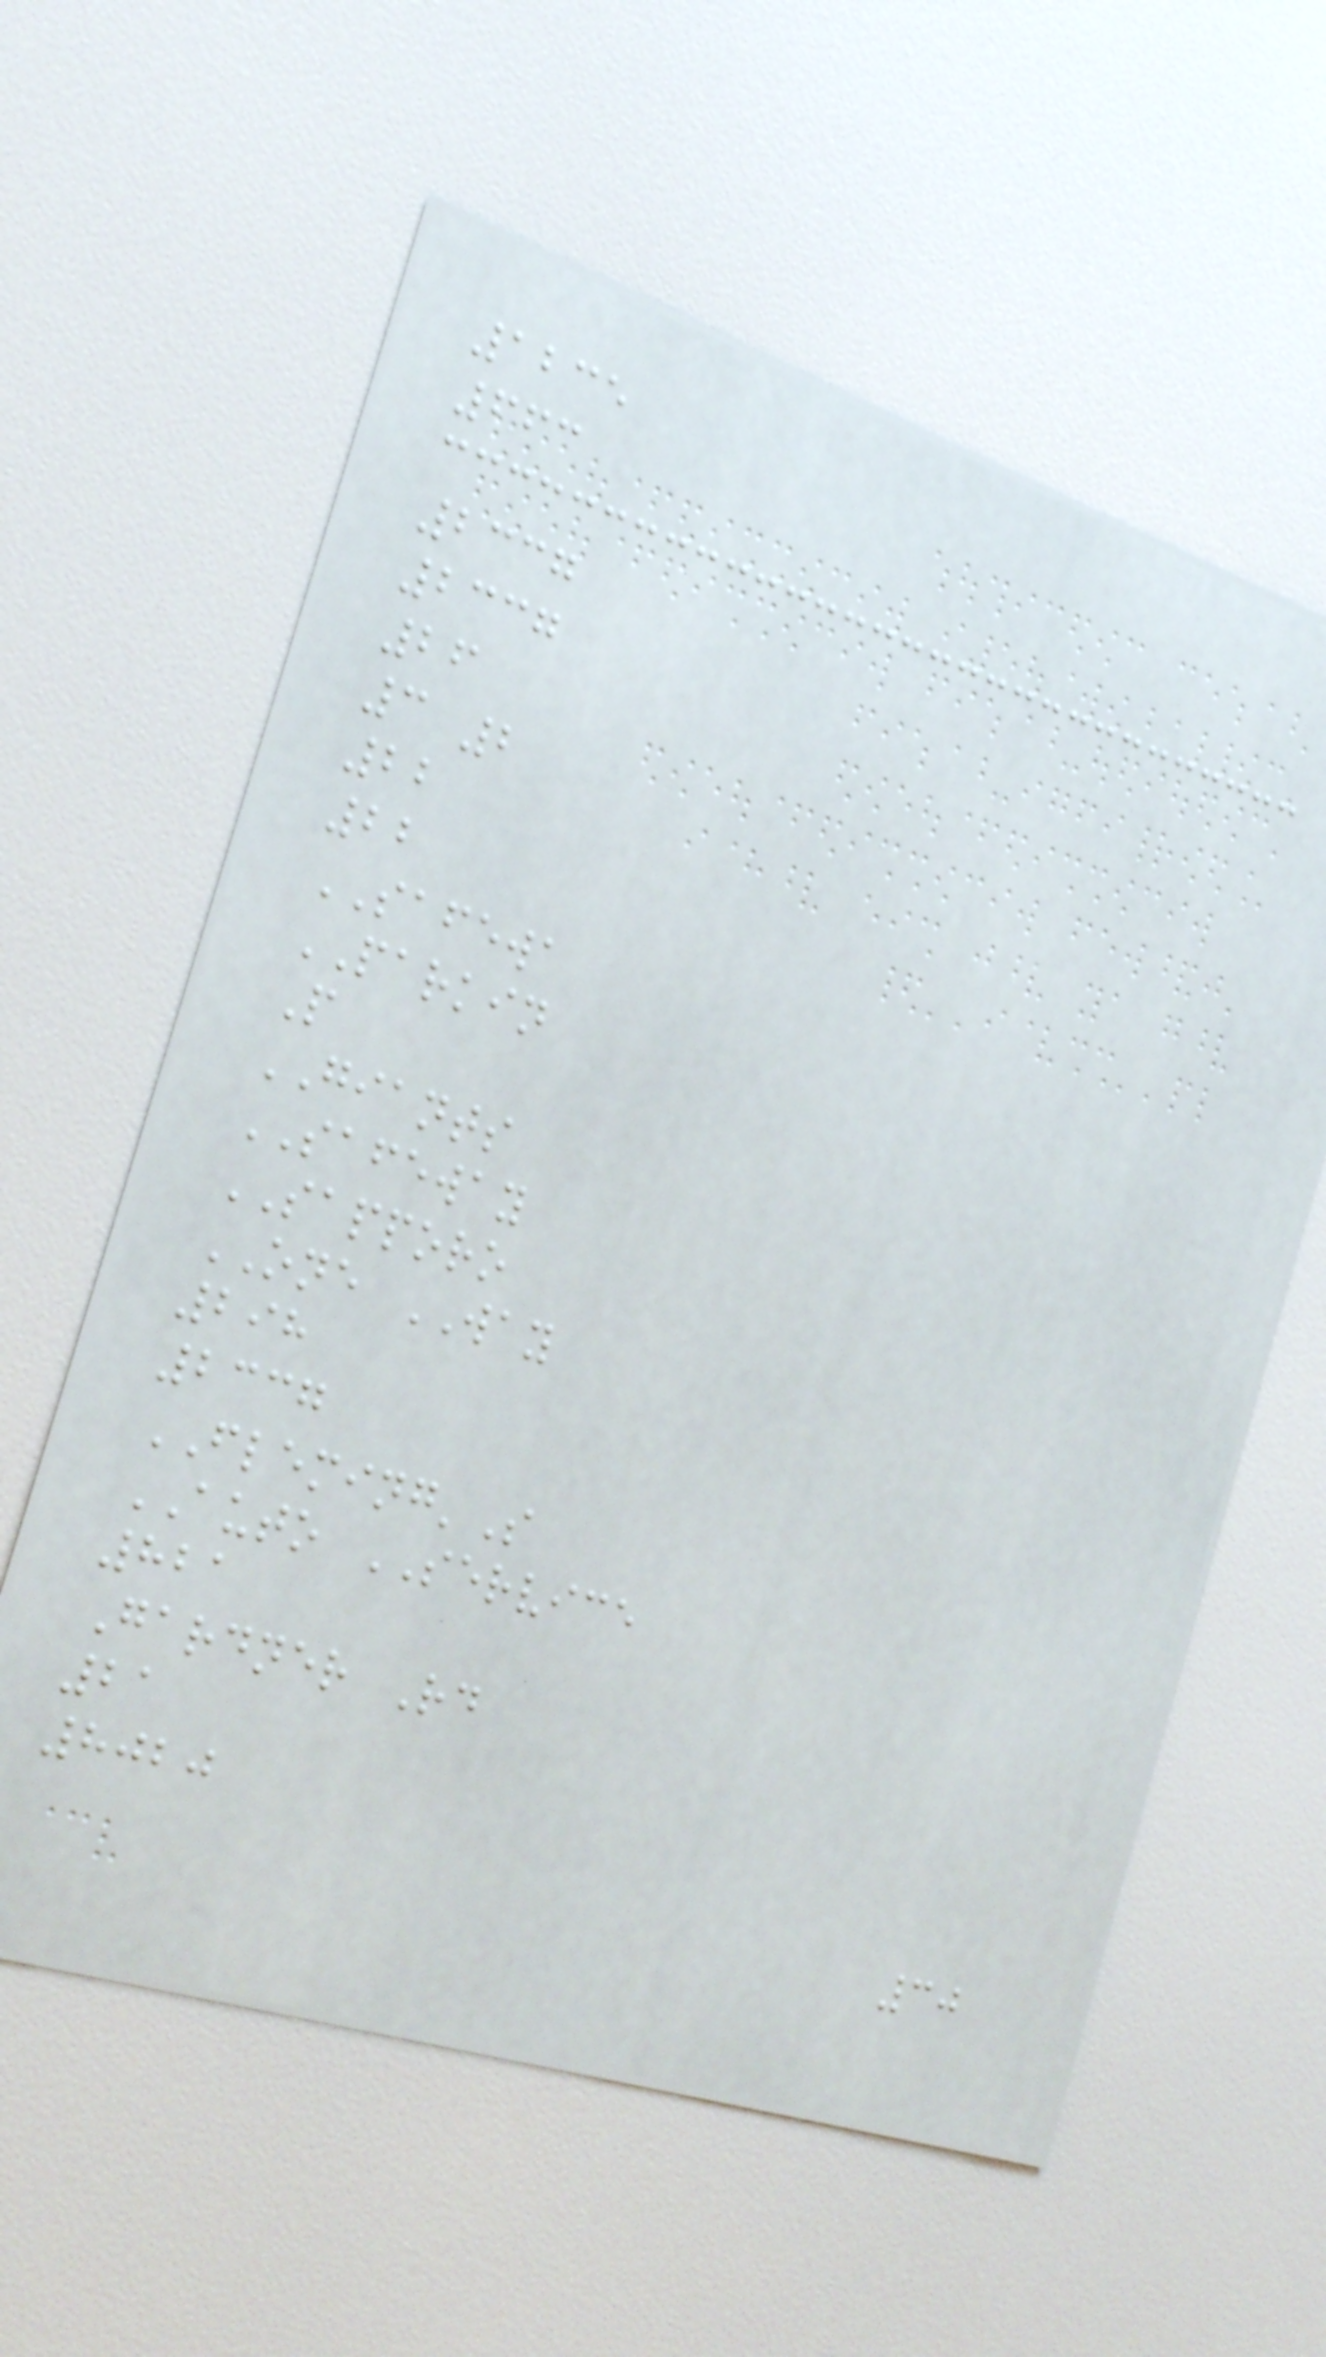1235
663
2337
2337
26
3 2
22
22
SAFEWA
PARKIN
P
GIANTS
SAFEWAY
SAPPORO
ONE WAY
298
2337
FLEMING'S
AUTO SERVICE
821
Gardner Rd
21
8020
30
